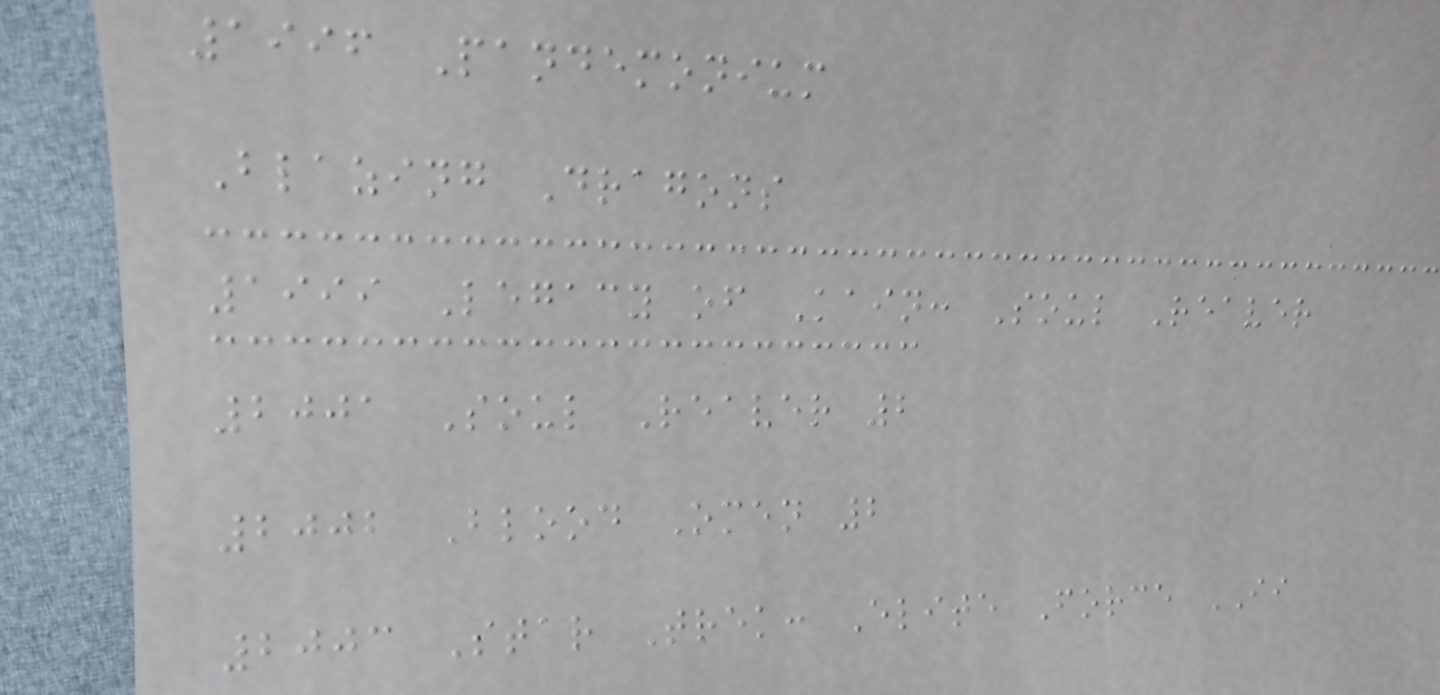1996 Pandemonium
Blazing Dragons
1999 Legacy of Kain: Soul Reaver
2001 Soul Reaver 2
2002 Blood Omen 2
2003 Star Trek: Elite Force II
